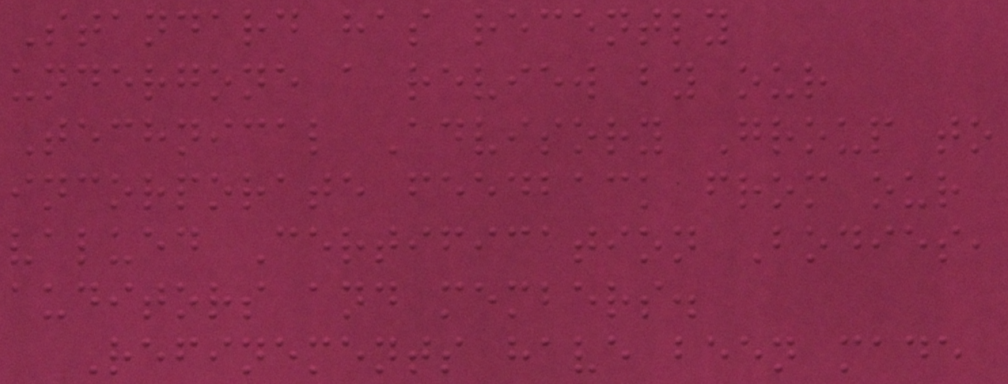Standard has recently
undergone a review by our
Technical Advisory Group to
incorporate feedback from our
valued Certification Bodies,
auditors and members.
Refinements have been made
